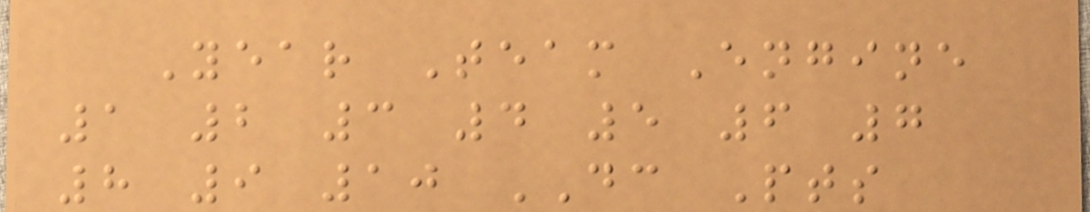Year Team Engine
1 2 3 4 5 6 7
8 9 10 DC Pts
